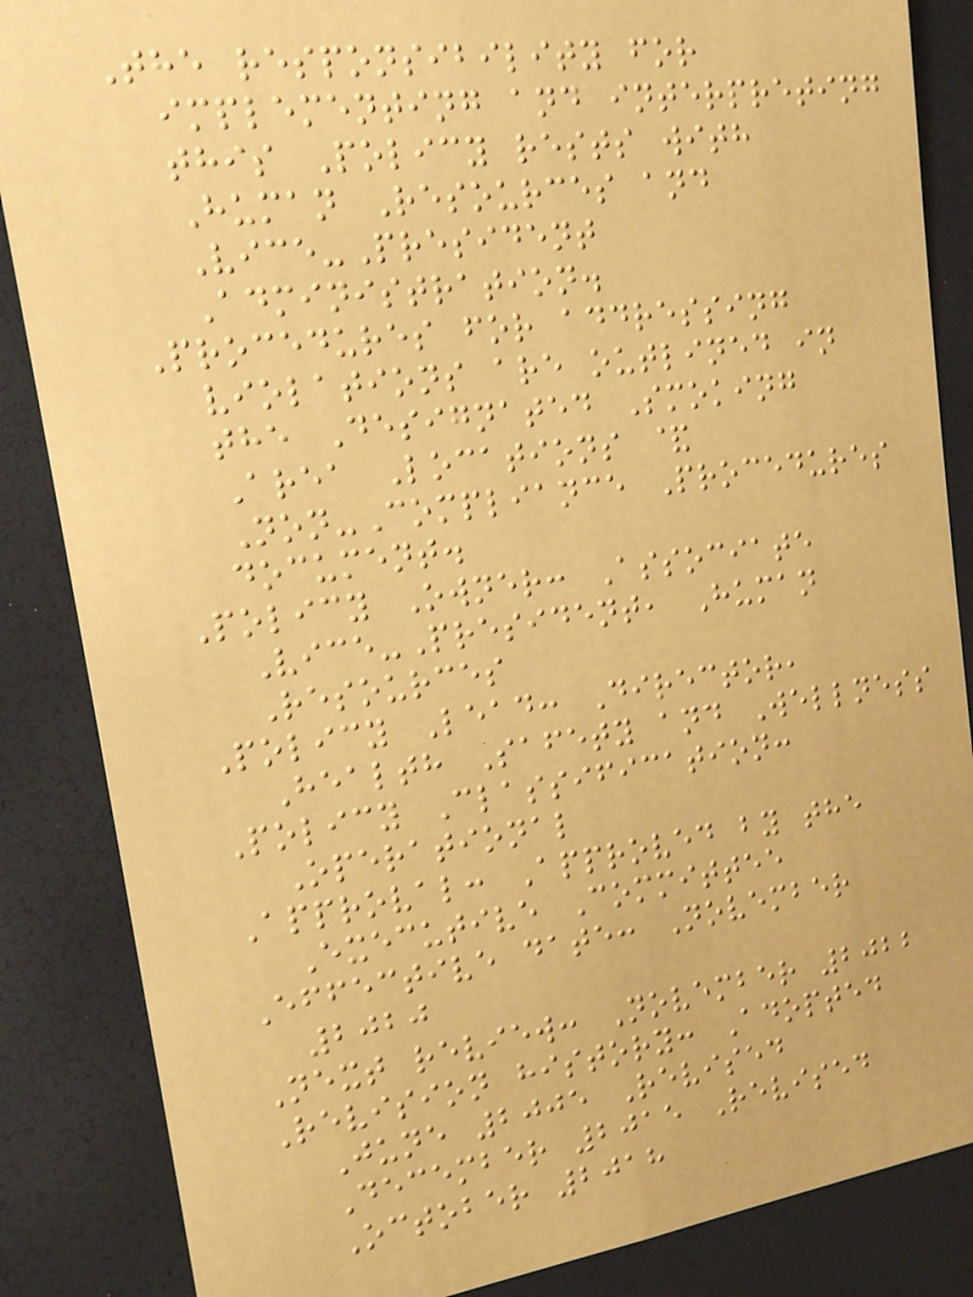The responsibility for
implementing and interpreting
this Policy rests with
Human Resources and
Vice-President
Administration.
Procedures for addressing
violations are outlined in
the Designated Smoking
Area Locations &
Non-Compliance Procedures
document.
Policy Owner: Associate
Vice-President, Human
Resources
Policy Lead: Director,
Health Safety and Wellness
Policy Classification:
Operational
Approval: Approved by the
Executive Committee
Effective date: November
2020
Next review: November 2022
Revision history: Adopted
June 2005 Revised
December 2015 Revised
October 2018
